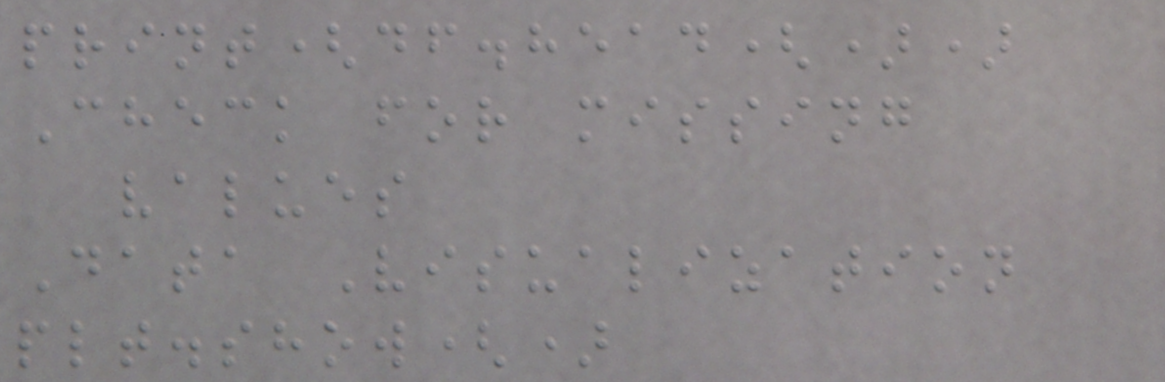print(df.head())
Check for missing
values
Data Visualization
plt.show()
